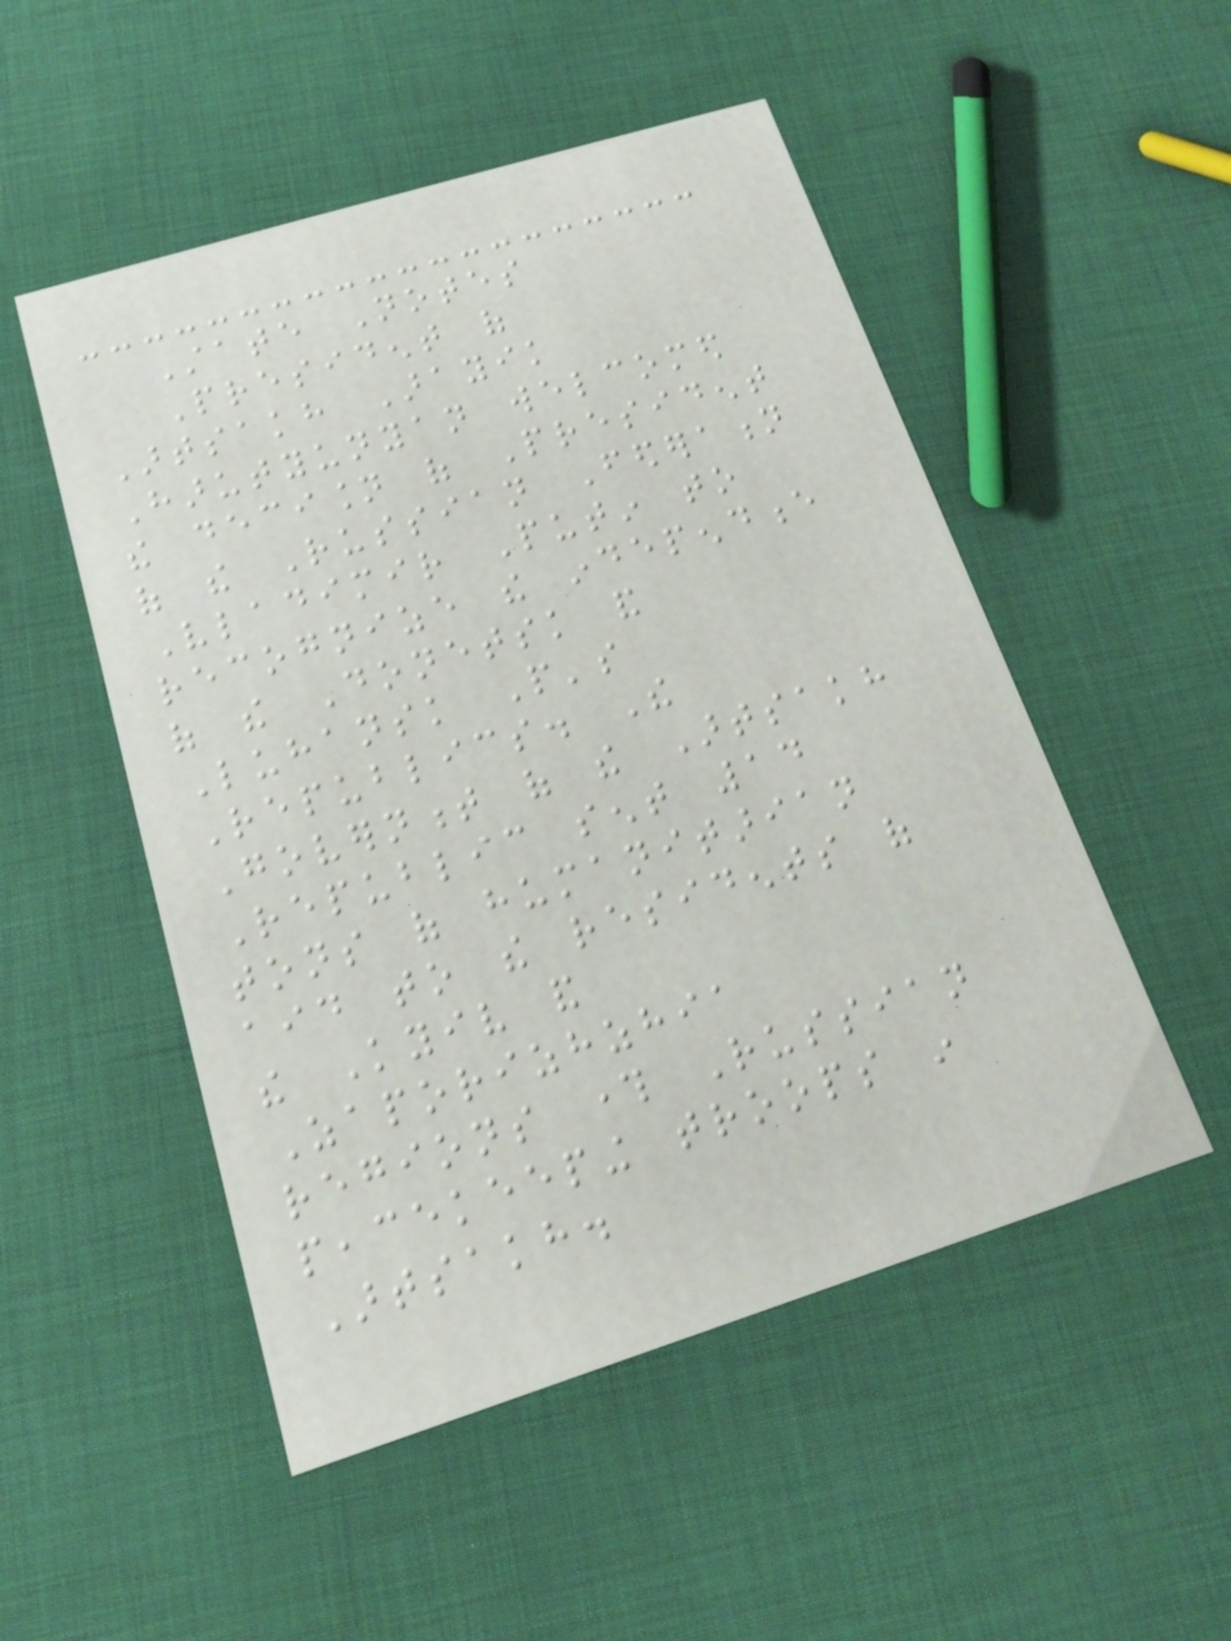State Notes
President of
Artsakh Arayik
Harutyunyan welcomed
the decision of President
of the Russian Federation
Vladimir Putin to
recognize the independence
of the Donetsk and
Luhansk People's
Republics. The
Government of the Artsakh
Republic sent 14
tons of humanitarian
aid to the residents of
the Kyiv and
Zaporizhzhia
regions through Russian
peacekeeping troops in
Artsakh.
